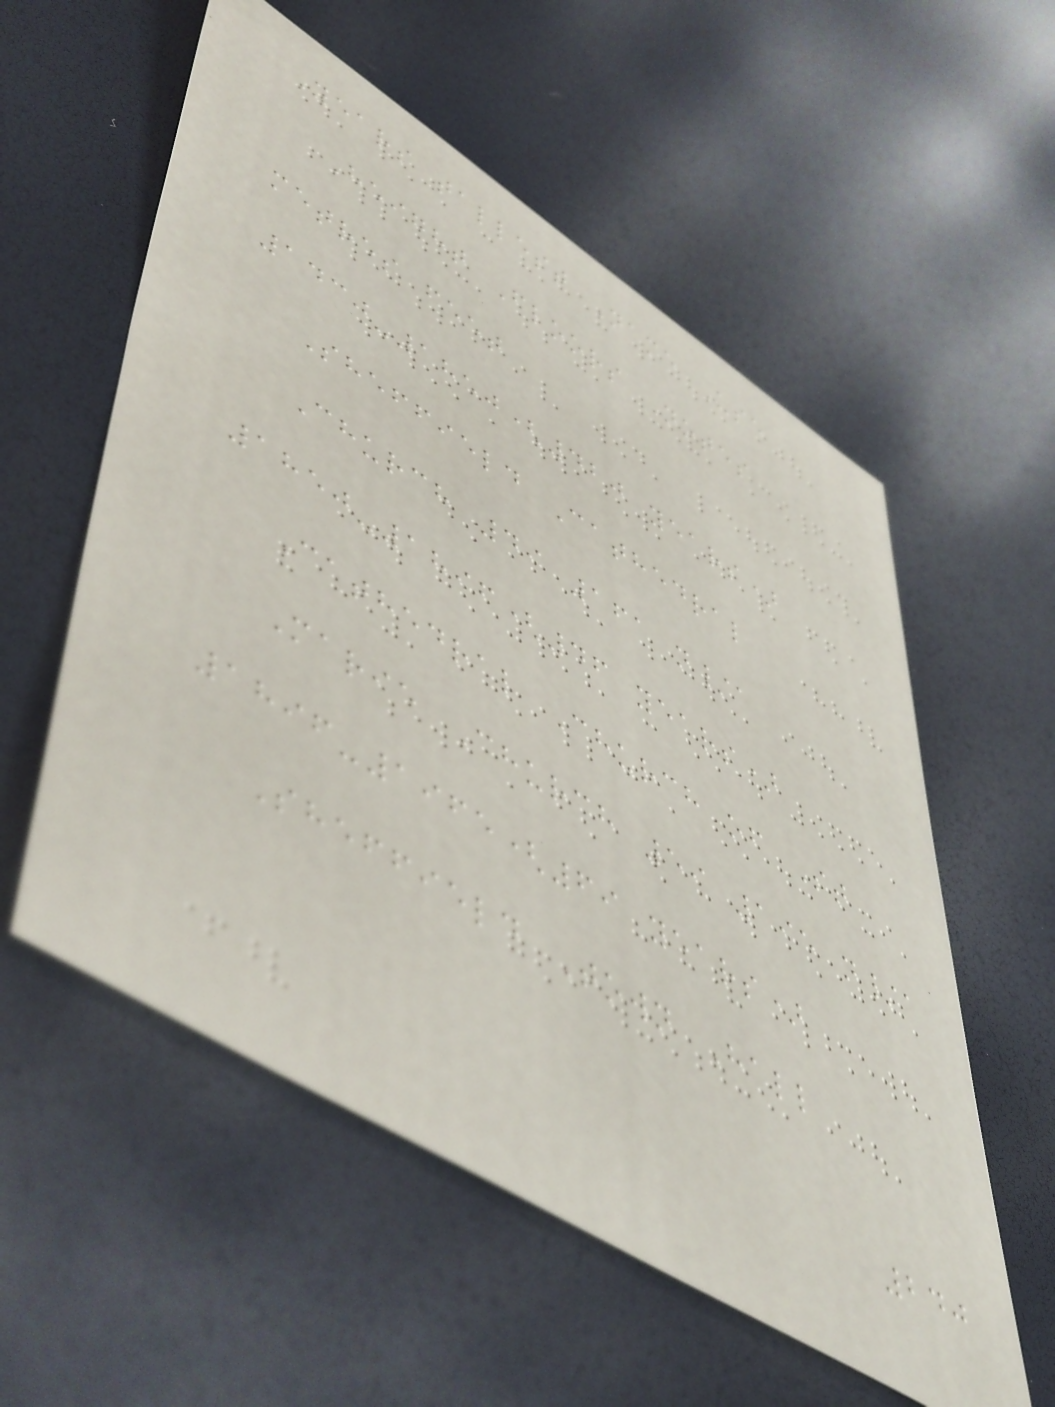Years tallest Name Use
Height Floors Notes
metres feet
1430-1850(420 years)
Sheffield Cathedral
Church 49 161 n/a
1850-1896(46 years)
Cathedral Church of St
Marie Church 59 195 n/a
1896-1965(69 years)
Sheffield Town Hall
240
